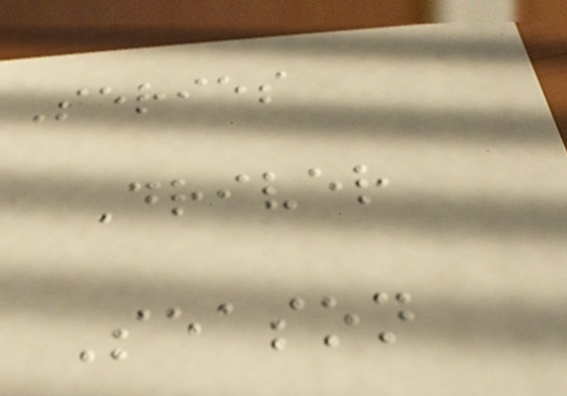Series
Driver
Season
